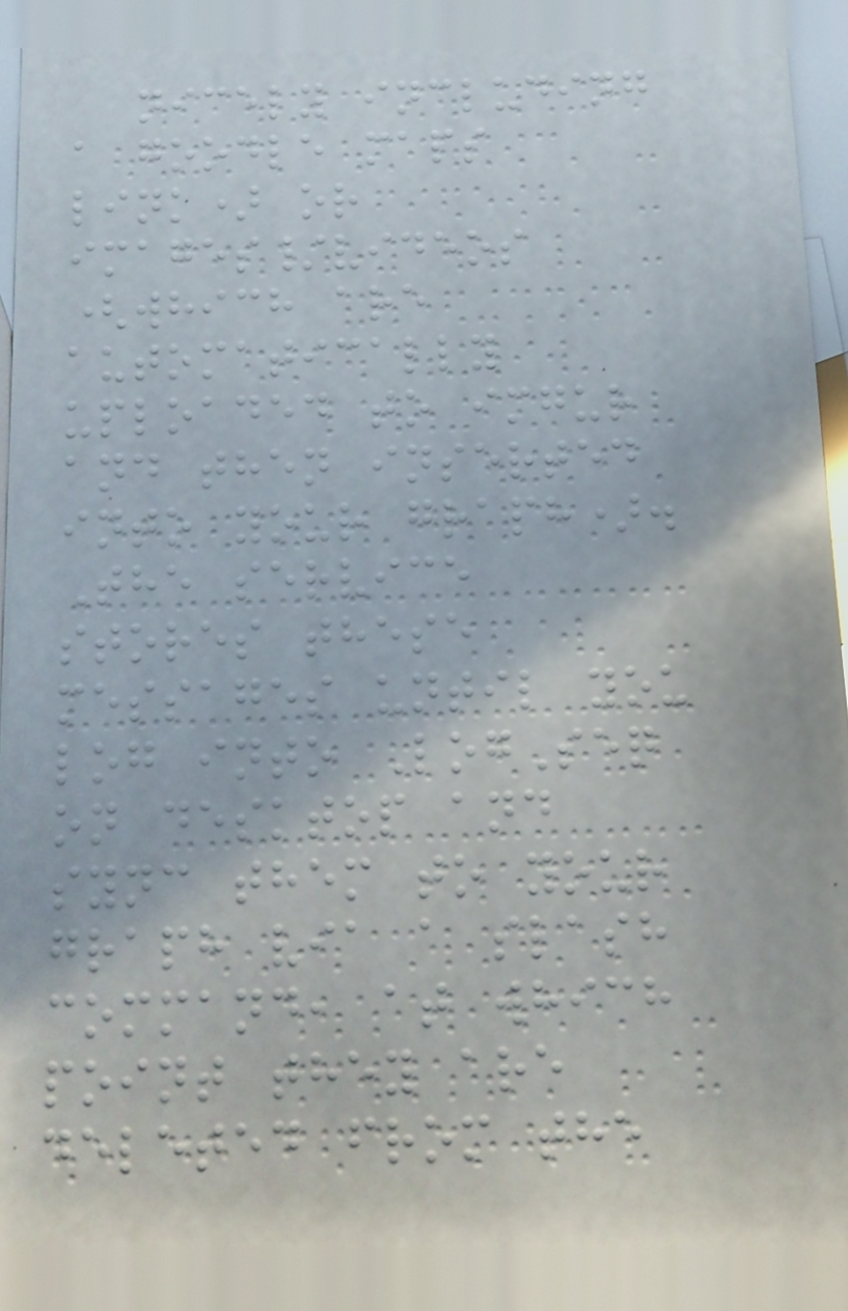nicely including
a goodle maps
link) or
images/videos
(which are
automatically
uploaded to imgur
and then inserted
into your graph).
The service
stores these
messages until you
log into LogSeq
on desktop and
sync them to your
graph via a slash
command, at which
point they are
deleted from the
